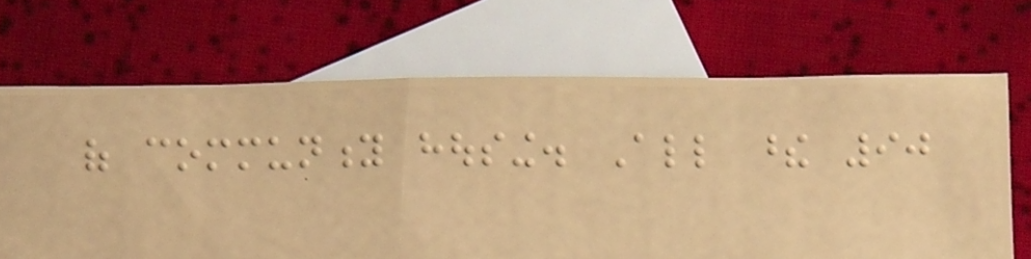of community housing. All these 90
